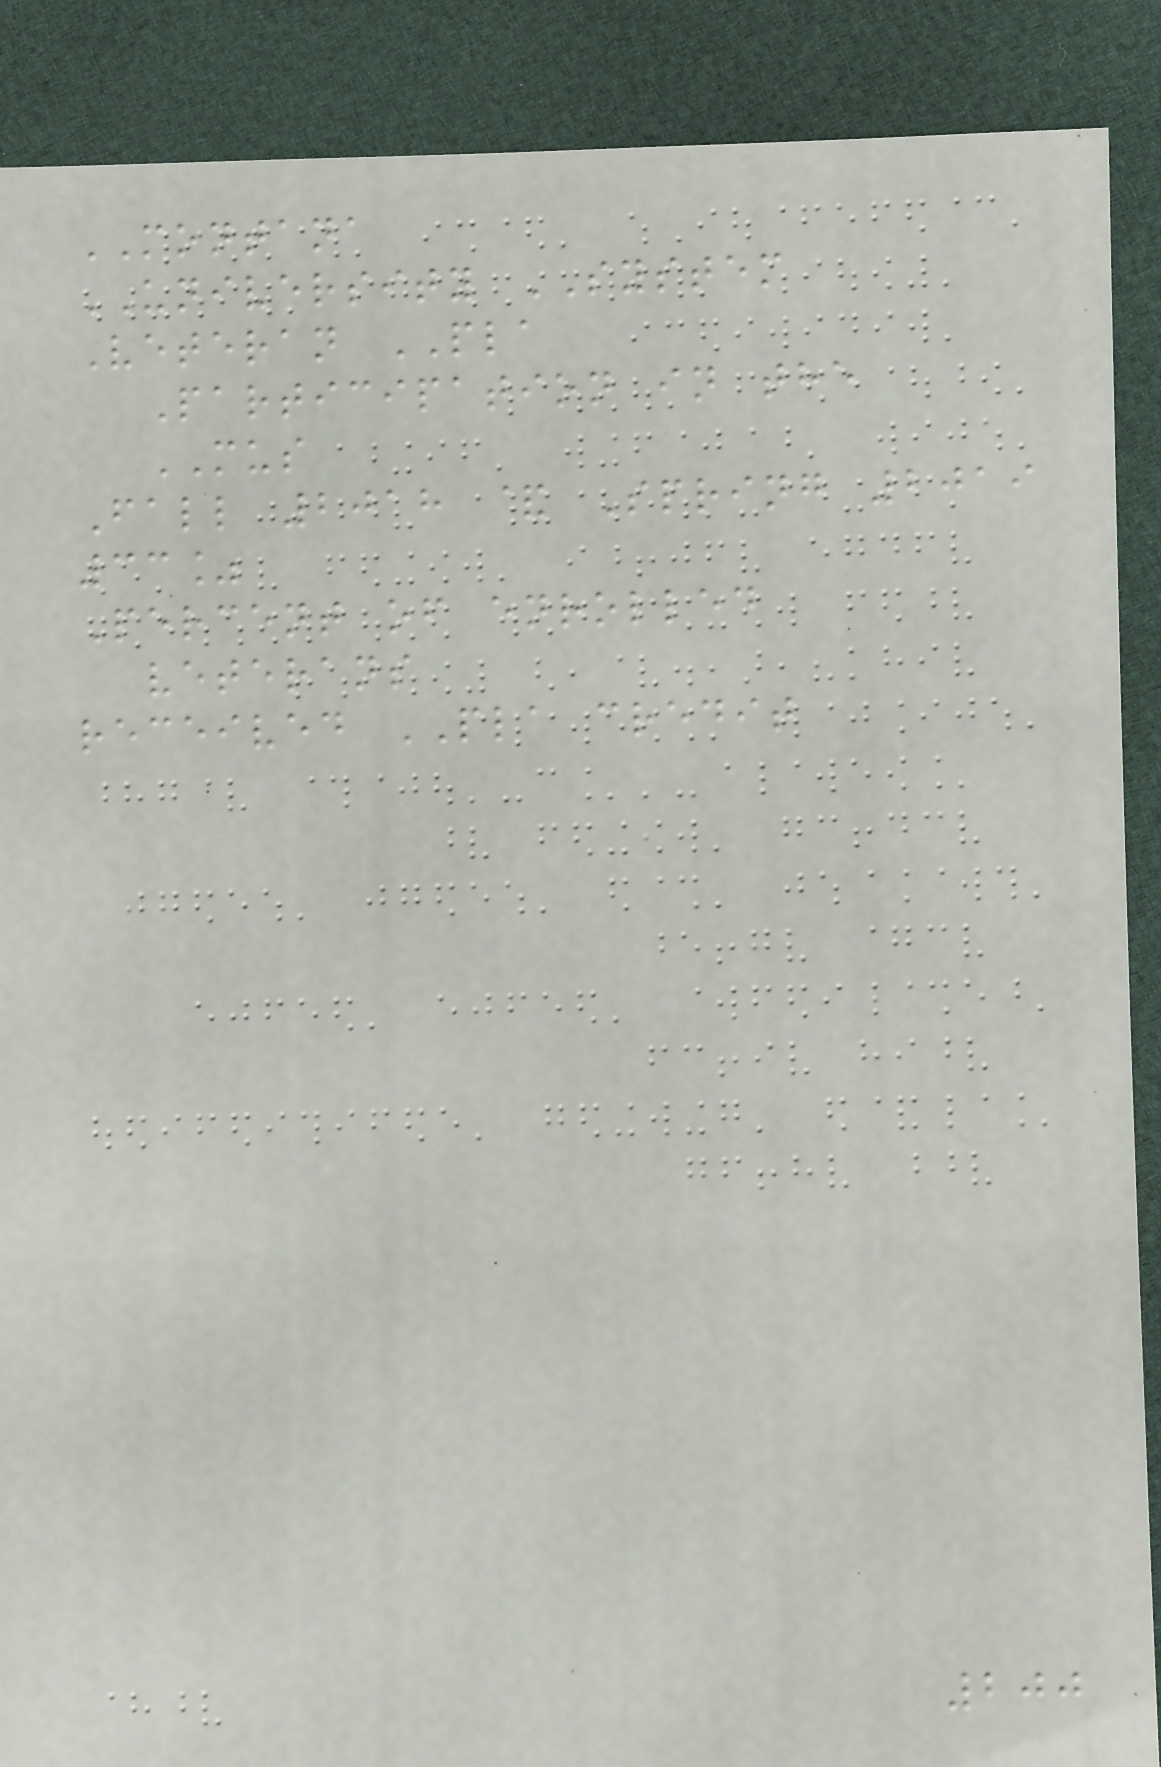MONTANA
UNIVERSITY SYSTEM
Veteran PLA
Participation in the
MUS
Fall 2018 & Spring 2019
33%
Percent of enrolled
veterans
received PLA credit
200
